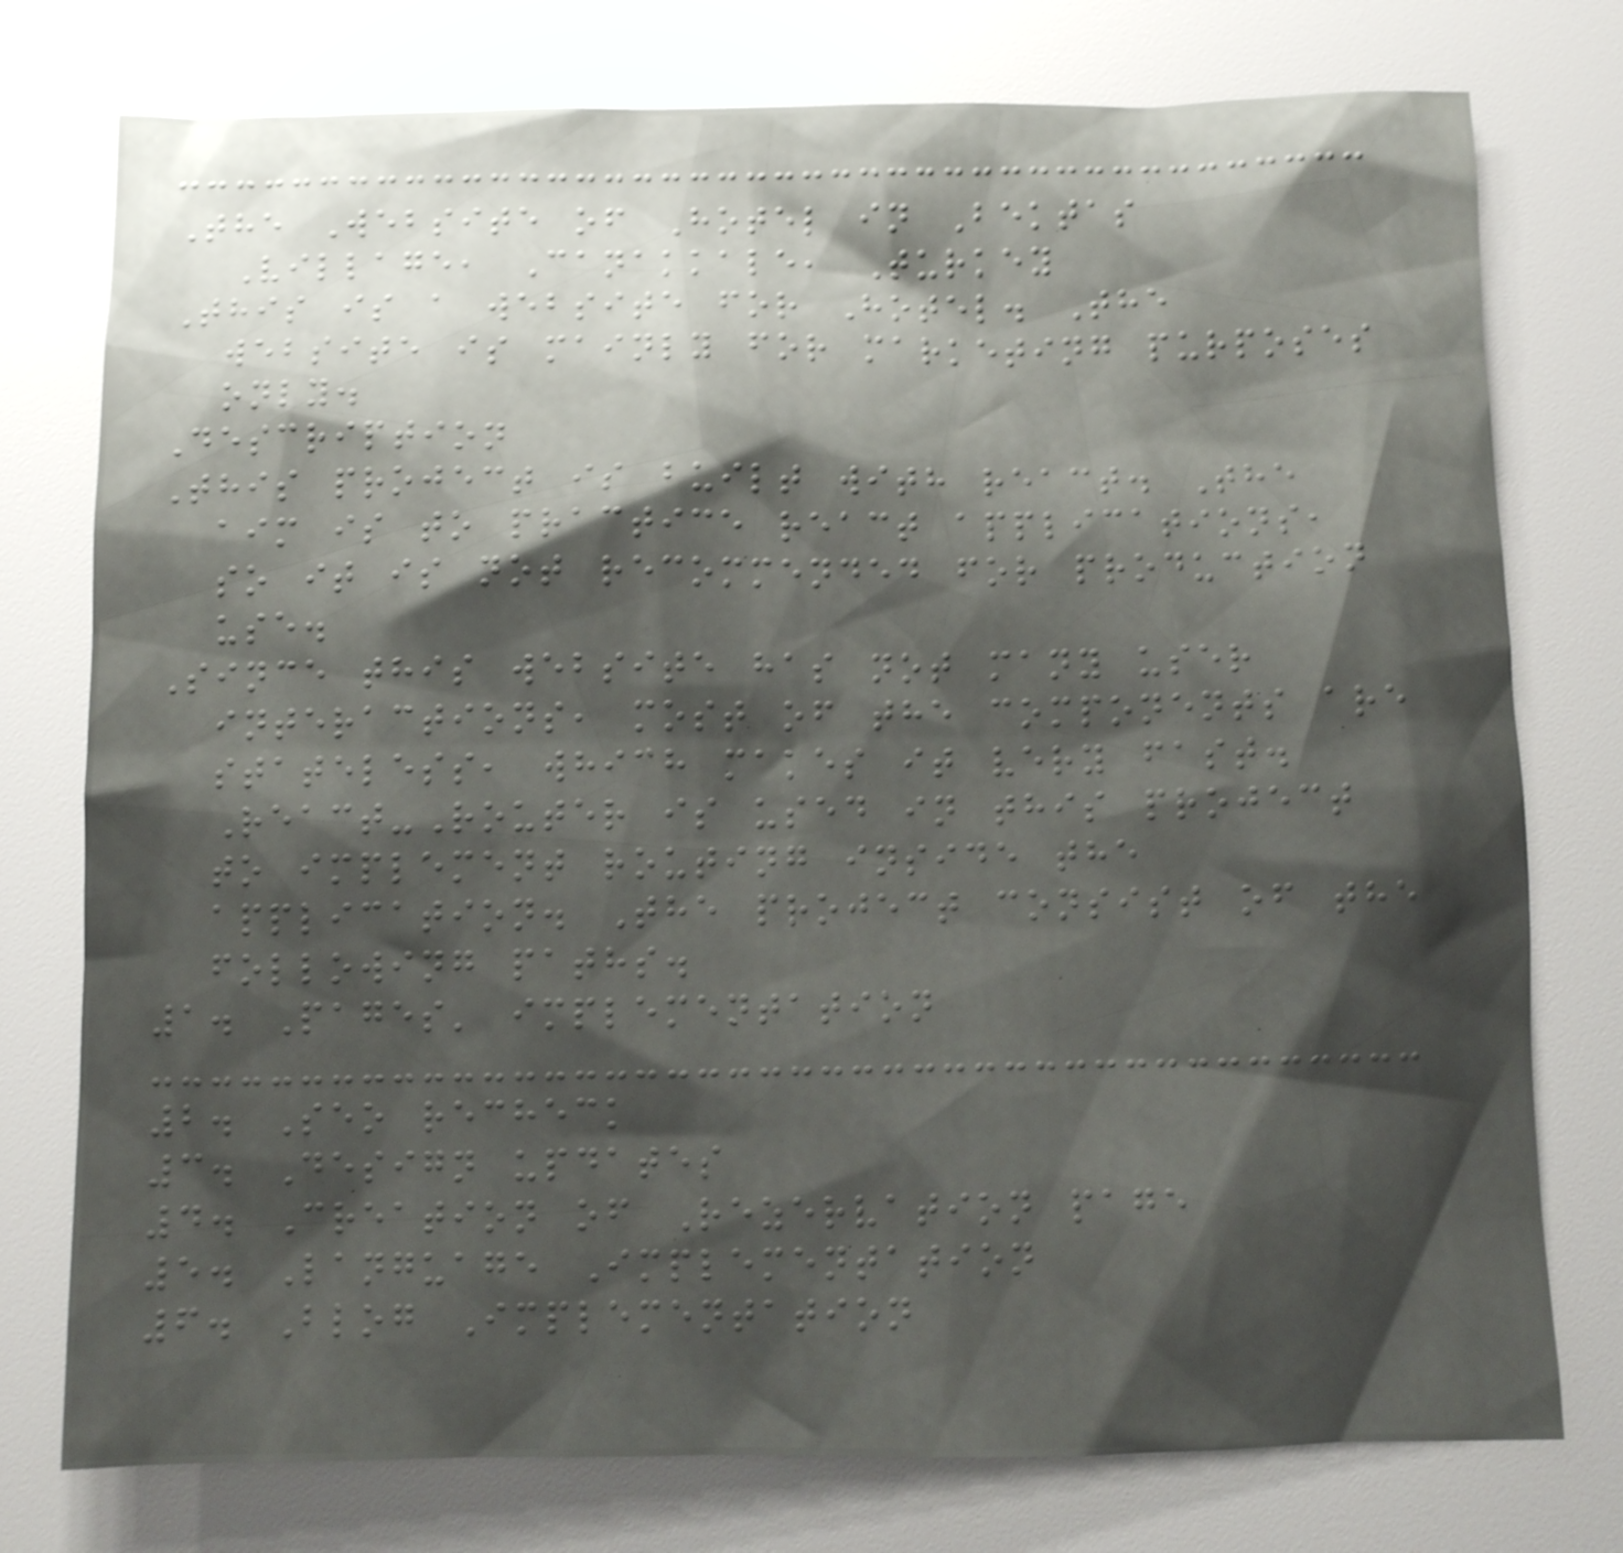The Website of Hotel in Bektas
Village, Canakkale, Turkey
This is a website for Hotel. The
website is mainly for marketing purposes
only.
Description
This project is built with react. The
aim is to practice react applications,
so it is not recommended for production
use.
Since this website has not many user
interactions, most of the components are
stateless, which makes it very fast.
React-Router is used in this project
to implement routing inside the
application. The project consist of the
following paths.
1. Pages' implementation
2. Seo recheck
3. Design updates
4. Creation of Rezervation page
5. Language Implementation
6. Blog Implementation
